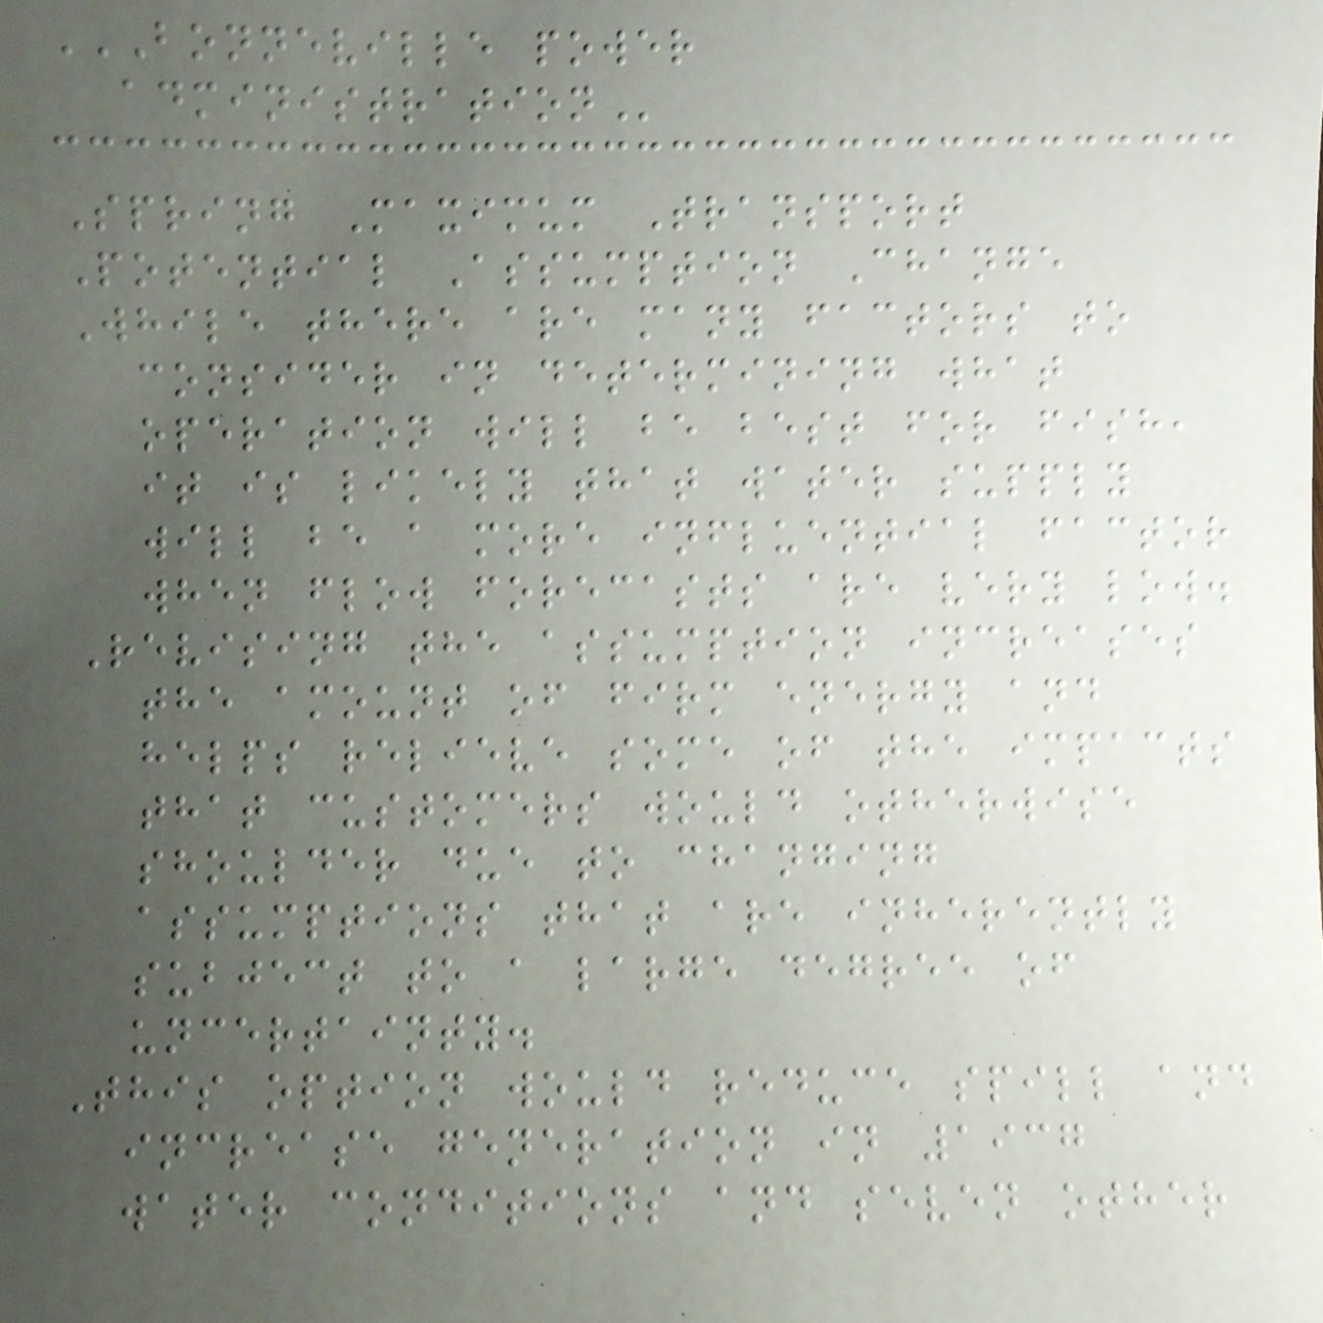BONNEVILLE POWER
ADMINISTRATION
Spring Maximum Transport
Potential Assumption Change
While there are many factors to
consider in determining what
operation will be best for fish,
it is likely that water supply
will be a more influential factor
when flow forecasts are very low.
Revising the assumption increases
the amount of firm energy and
helps relieve some of the impacts
that customers would otherwise
shoulder due to changing
assumptions that are inherently
subject to a large degree of
uncertainty.
This option would reduce spill and
increase generation in 1937
water conditions and seven other
